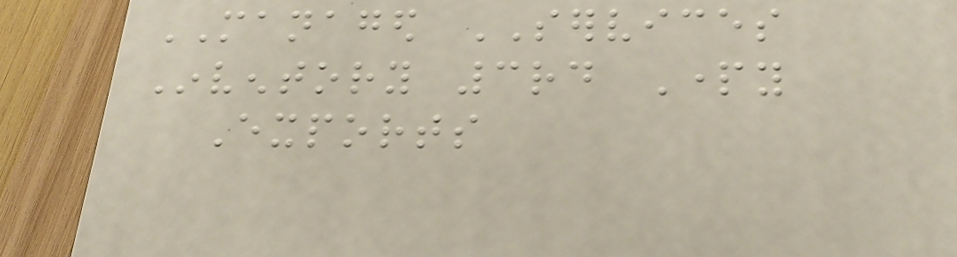MANAGED SERVICES
Inventory 3rd Party
Exports
